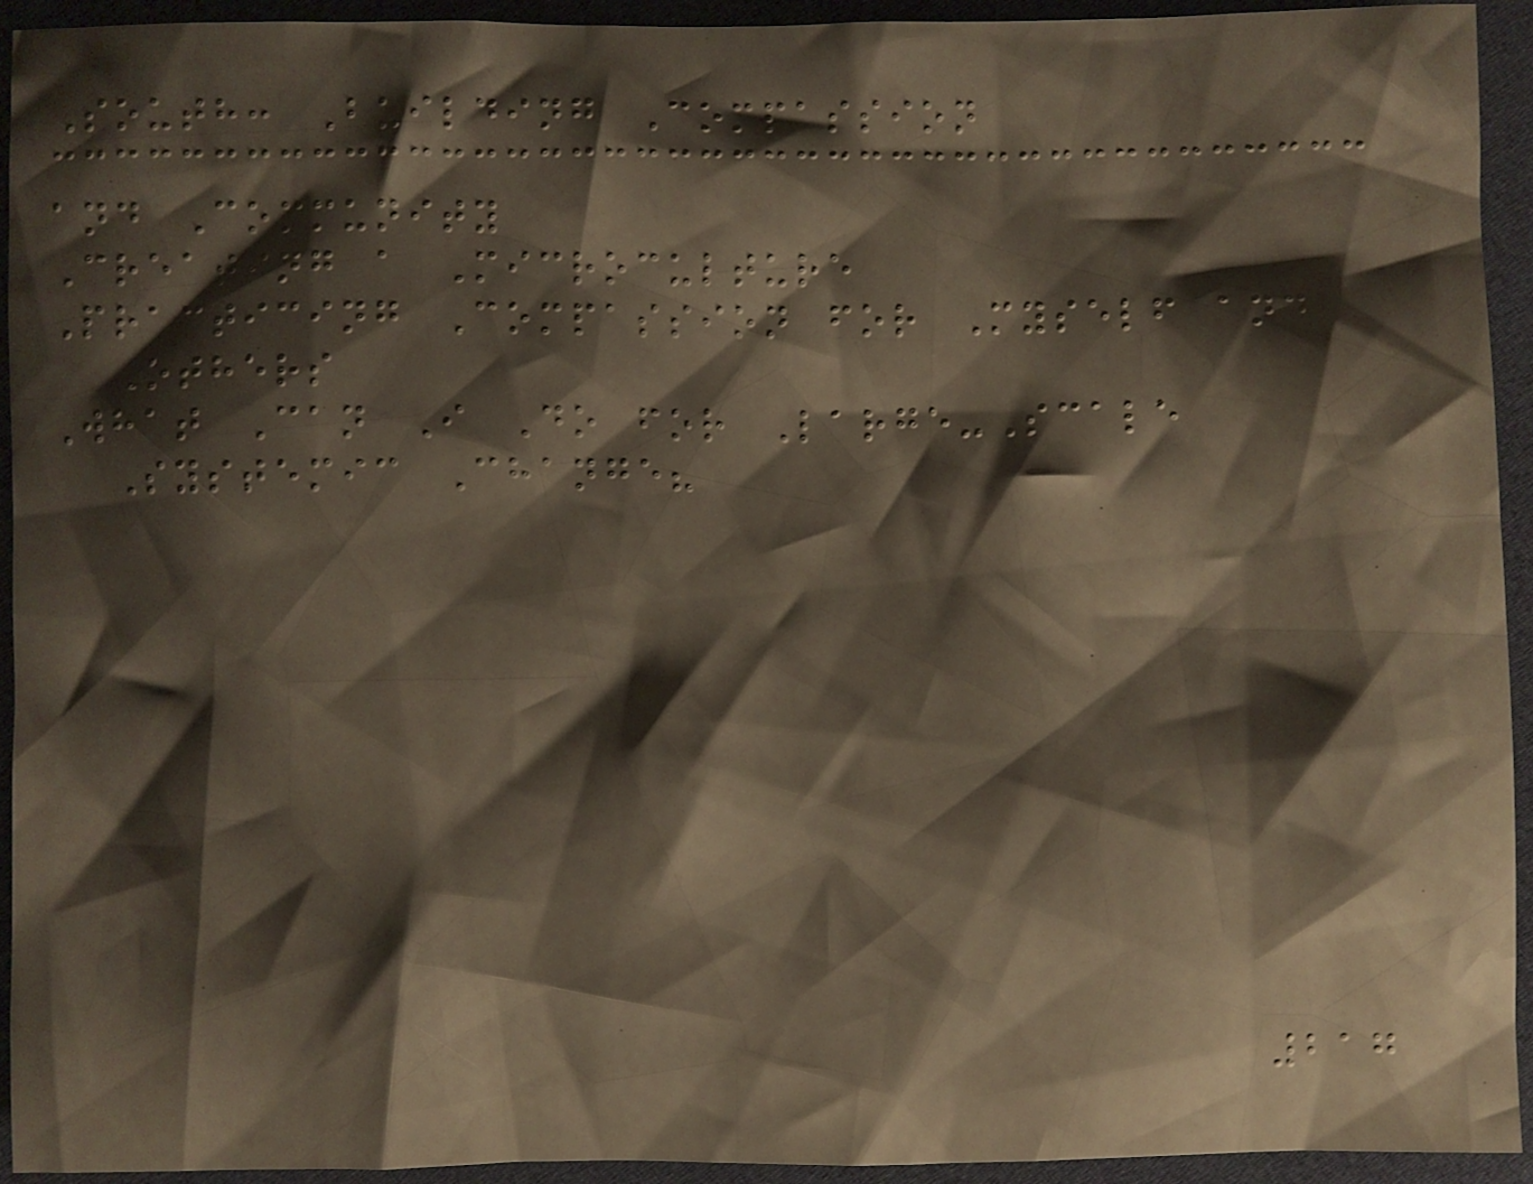South: Building Compassion
and Community
Creating a Microculture
Practicing Compassion for Myself and
Others
What Can I Do for Large-Scale
Systemic Change?
217
